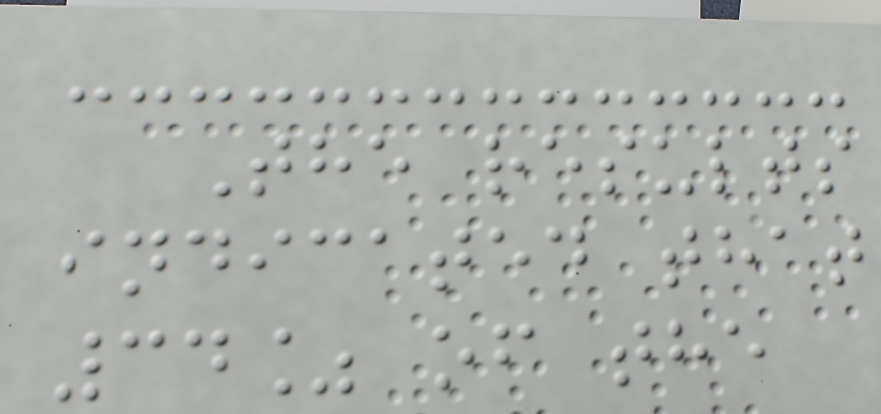The results
indicated that
34% of the
